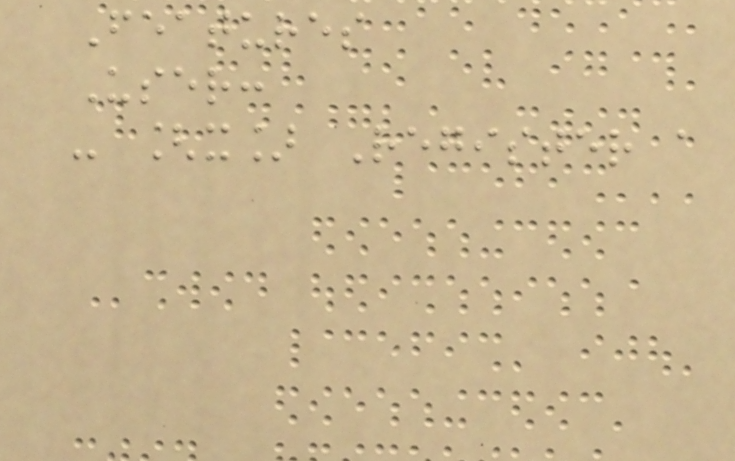Features
User:
- [x] Register a
